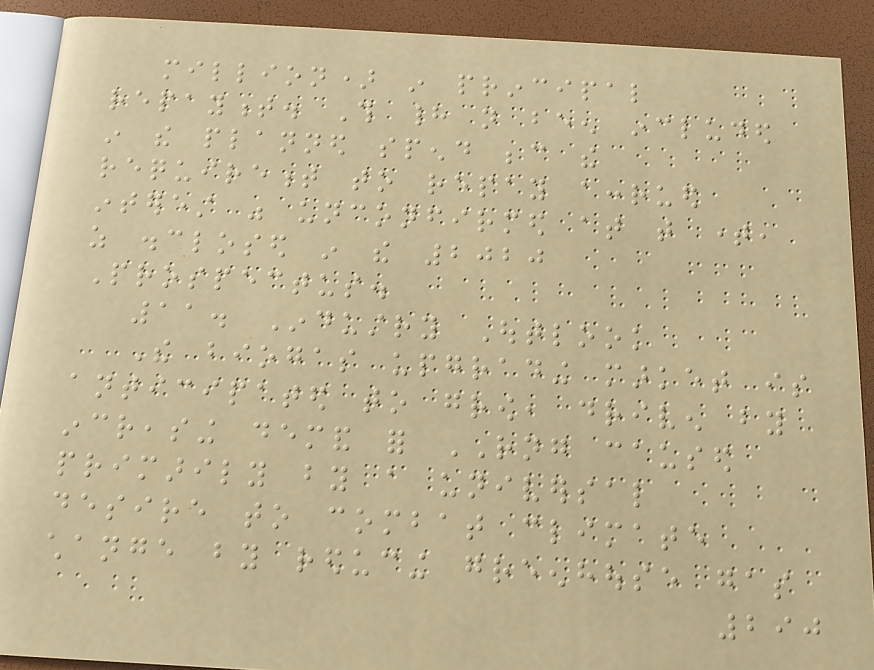million) in principal
repayment. This had not been included
in the planned spend because the
requirement to repay accrued
interest was unconfirmed at that time,
as disclosed in the 2020
Prospectus.
11. Industry Outlook
The biogas upgrading market is
anticipated to grow, driven by
increasing demand for RNG caused
primarily by a universal
desire to combat climate
change by reducing greenhouse gas
290
